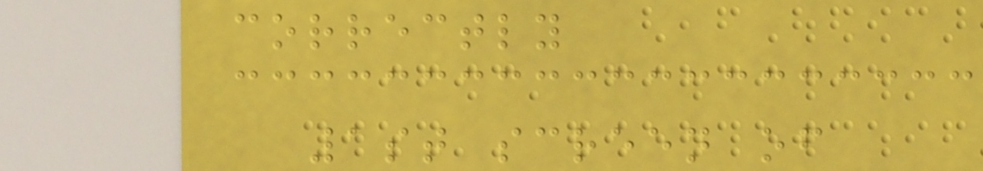correctly
1st screen of
